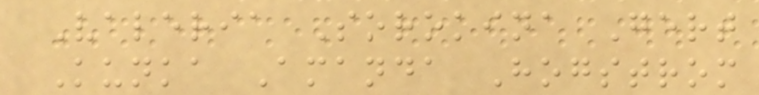Valeria Sorokina Gert
Kunka Amanda Hogstrom
